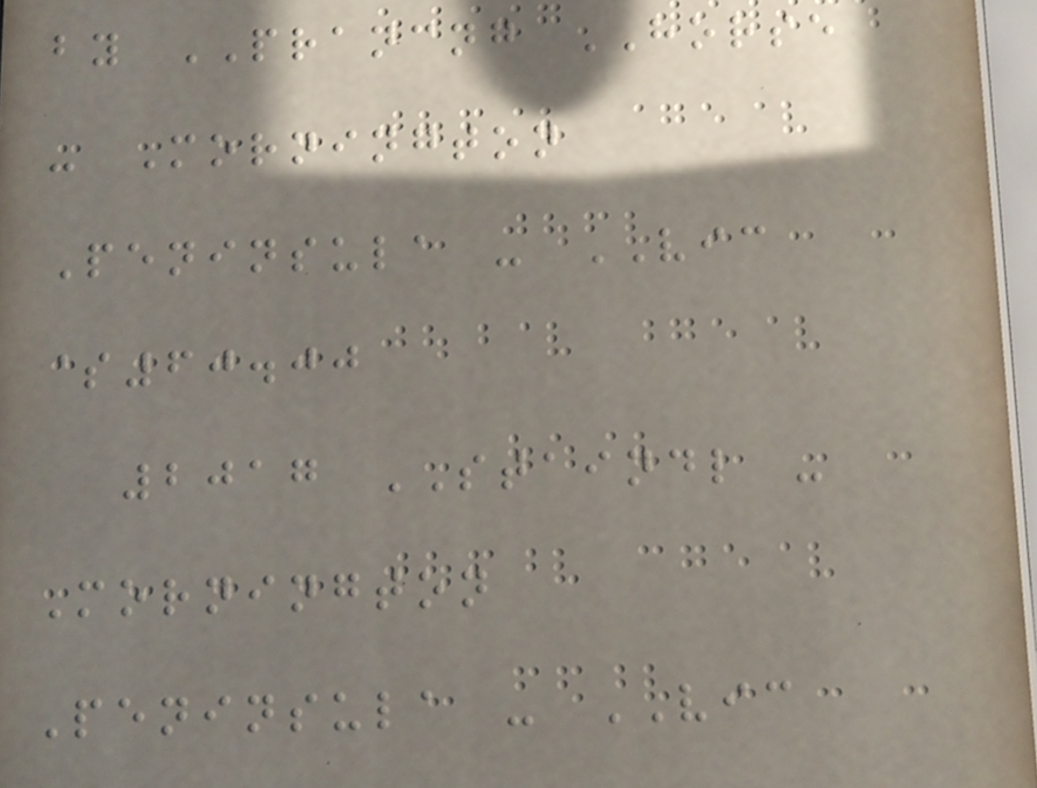by PRANCNG HORSE
- Mornington
Peninsula - VIC
$60.00
2017 STAINDL -
Mornington
Peninsula - VIC
